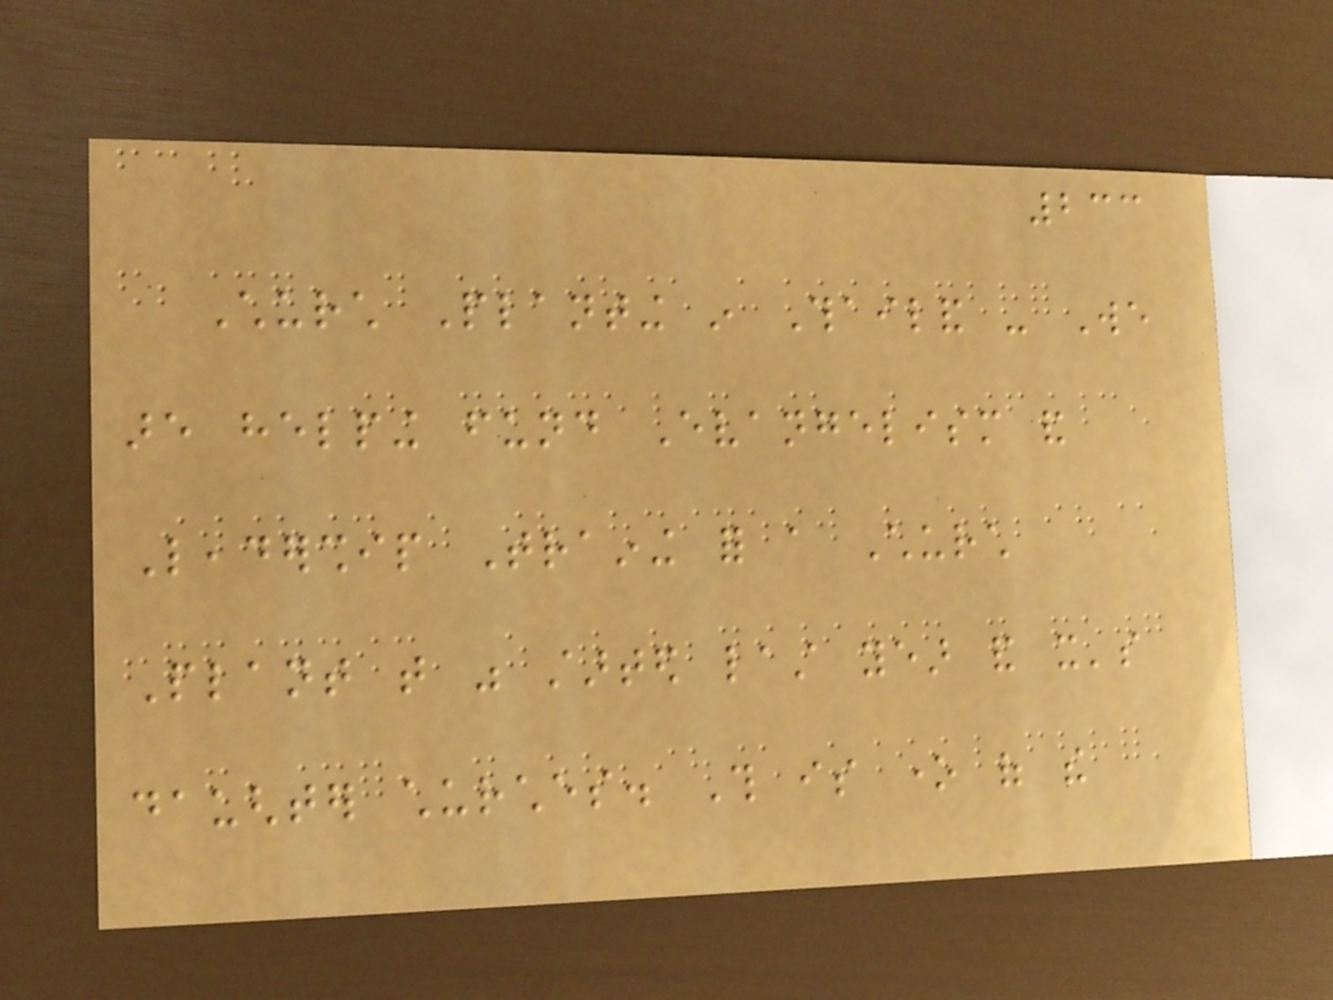233
Church Planting in Thailand - We
are helping fund Evangelism and
Leadership Training for a Church
Plant that was started last year and it's
daughter churches. This is one of the
